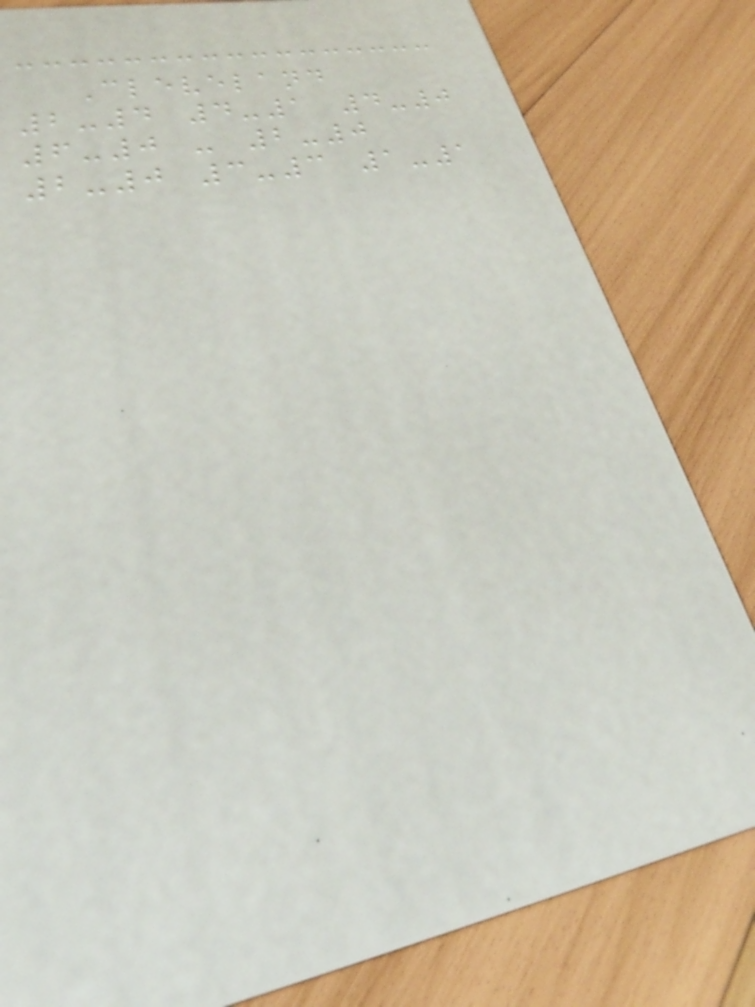Cleveland
2-4 4-1 4-0
6-0 - 2-0
2-0 3-3 1-1
